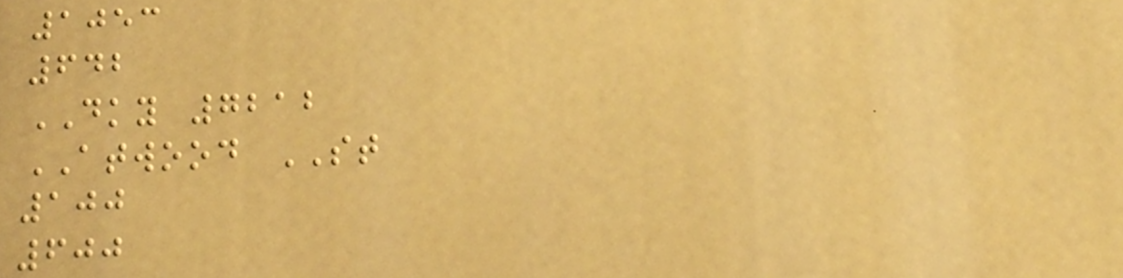1053
642
DKY 7212
ATWOOD ST
100
600
